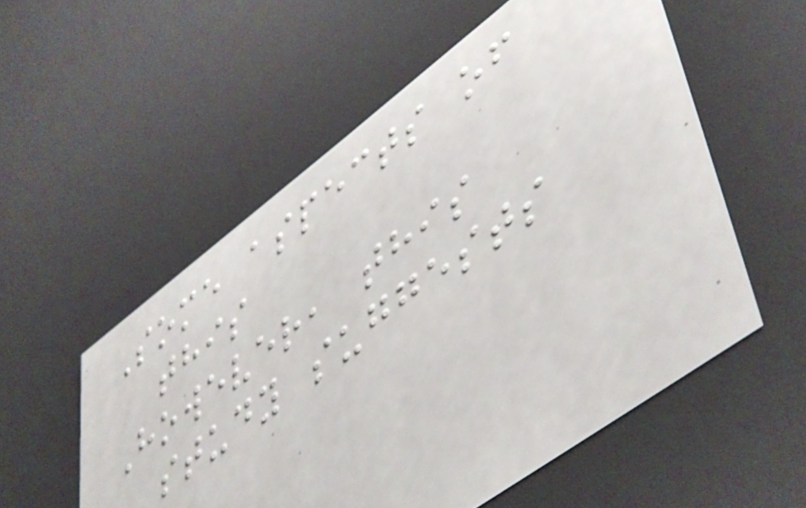Some aspects of
this
However, this
study suggests
